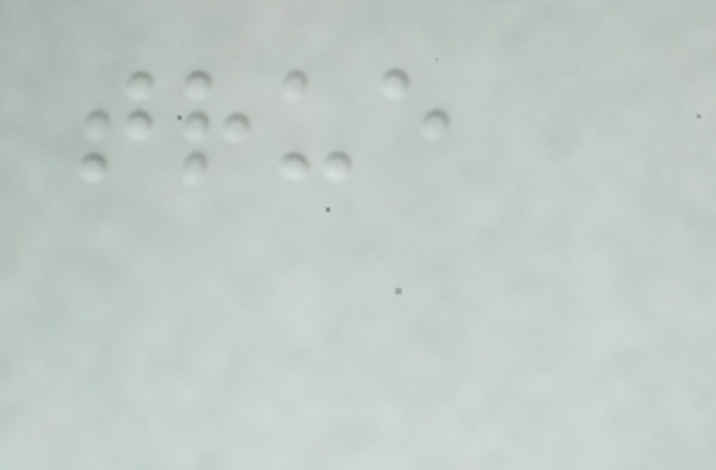true
